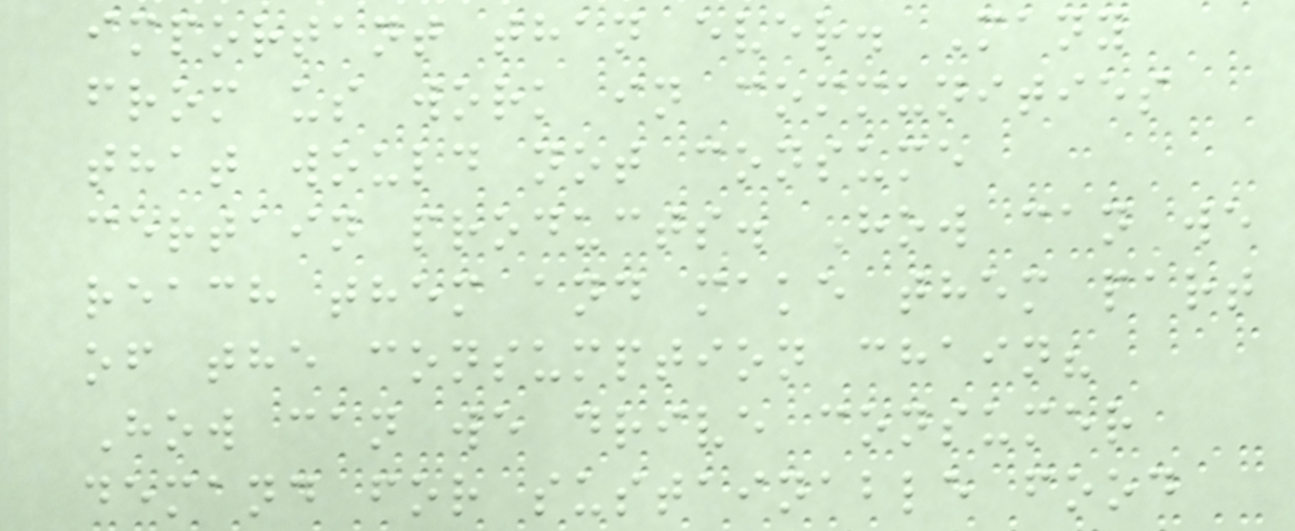important than ever. Many
from us work in communities
that would not consume
certain products. How can we
reach them and make them part
of the consumption chain?
How can we drive consumer
demand for sustainable food
